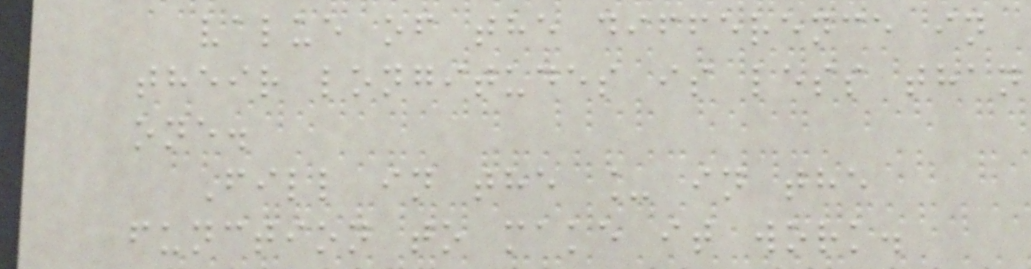value of the difference in
their longitudes is less than
one.
Fill in the _ in the
function to make it work.
